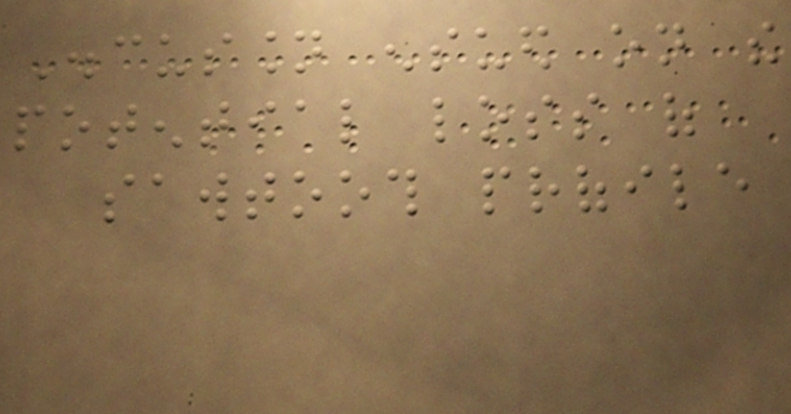Discussion ensued on the
potential loss of
sawtooth profile
